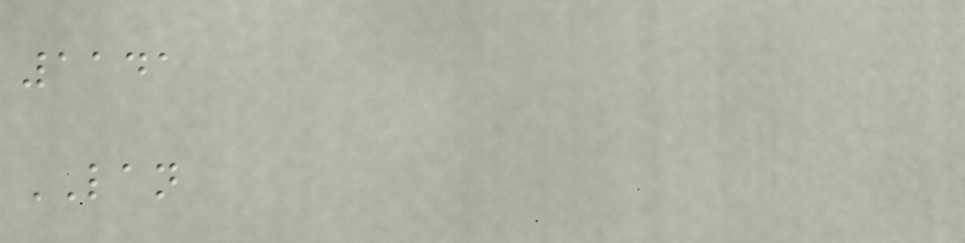1141
LAN
